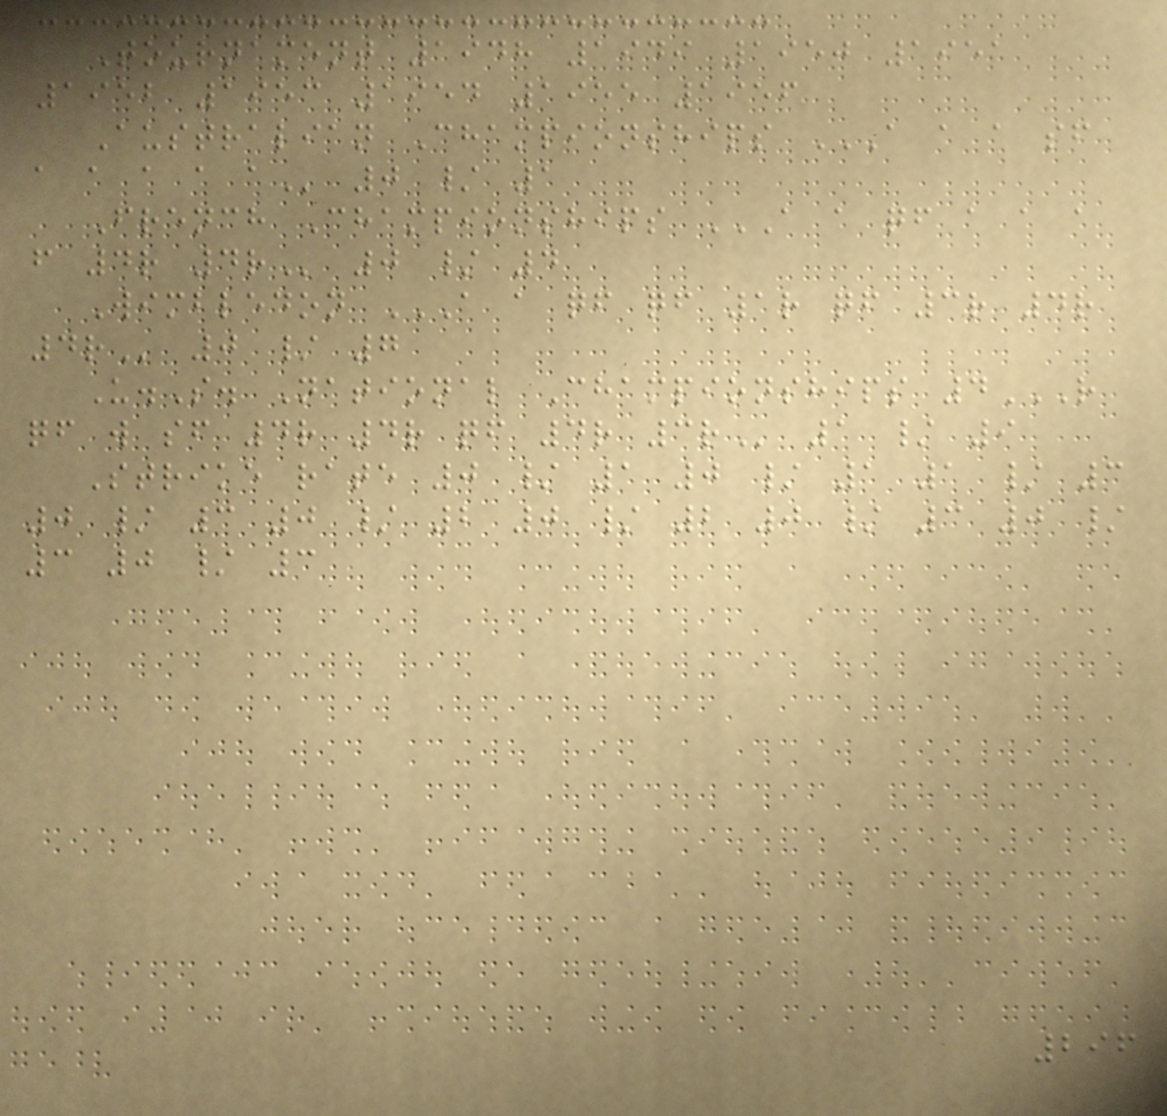Tournament 1948 1949 1950 1951
1952 1953 1954 1955 1956
Australian Championships A A A SF
A A A A A 0 / 1
French Championships A A QF A A A
F 4R 4R 0 / 4
Wimbledon A A QF QF 1R QF 3R 4R
4R 0 / 7
U.S. National Championships 4R
QF W SF 4R 4R QF 4R 3R 1 / 9
Strike rate 0 / 1 0 / 1 1 / 3
0 / 3 0 / 2 0 / 2 0 / 3 0 /
3 0 / 3
296
